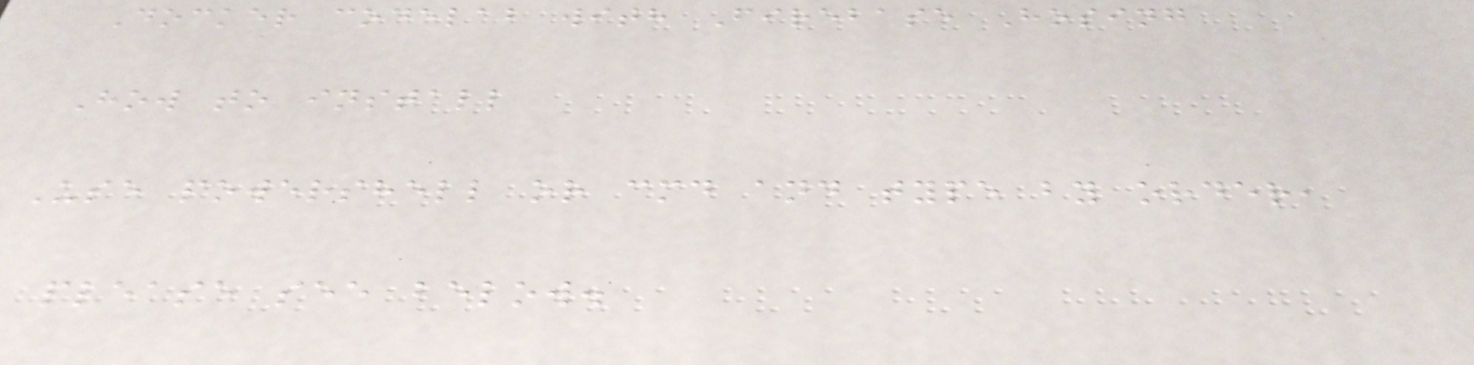Docker codelab with Firebase Hosing
How to install
Use powershell or cmd and type by order,
please see below.
